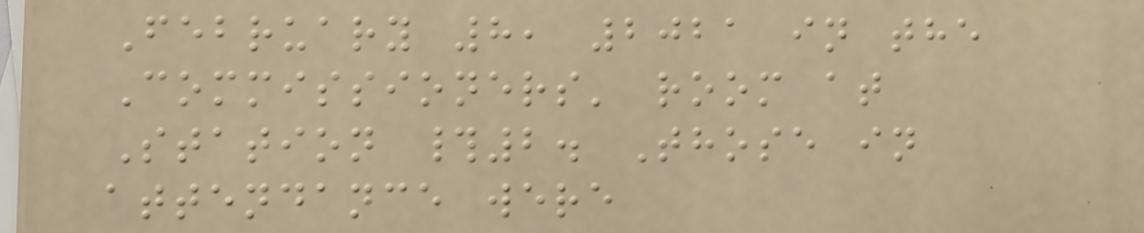February 8, 2021 in the
Commissioners' room at
Station #2. Those in
attendance were
